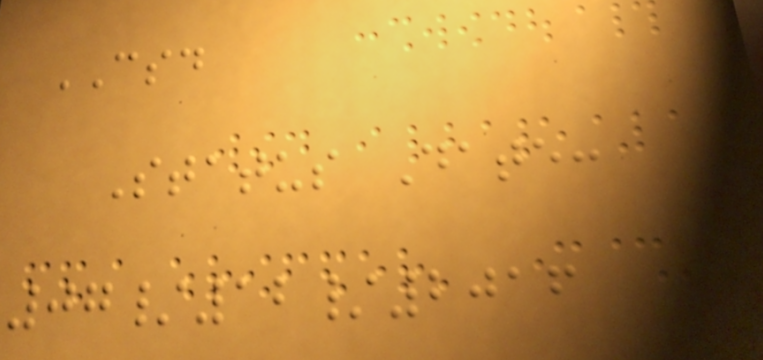CSD
Status Date:
07/12/2016
